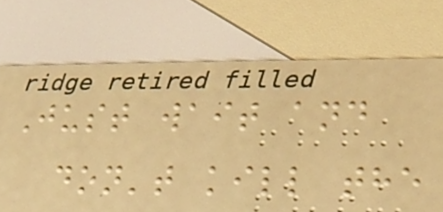Just wait and
don't kill the
